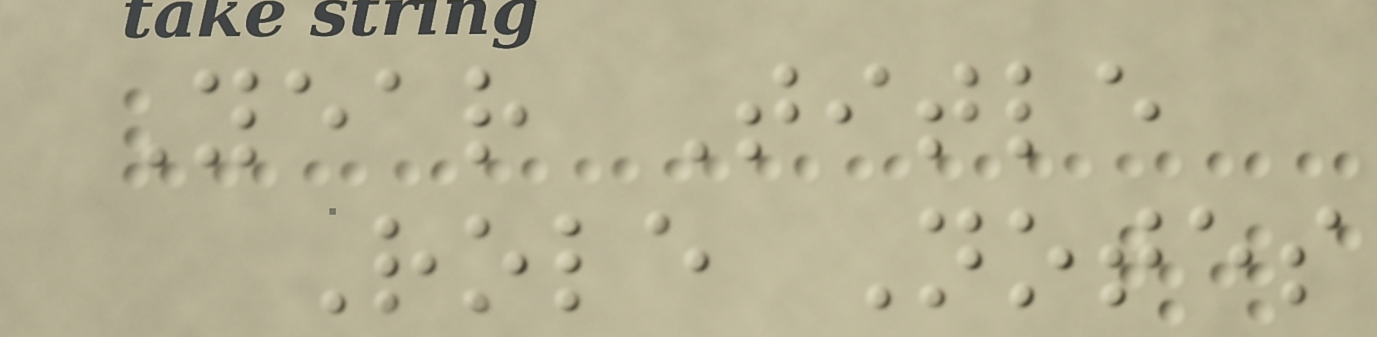Year Title
Role Notes
